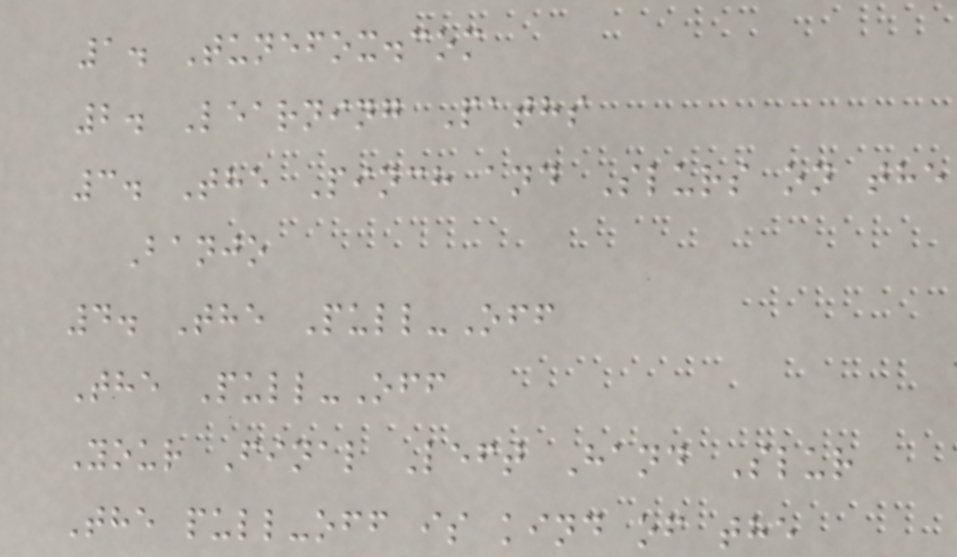1. Tunefox.com
2. Learning Paths
3. The Pinch and Slurs on the
Banjo
4. The Pull-Off
The Pull-Off
Your Final Left Hand Slur
The pull-off is kind of the
